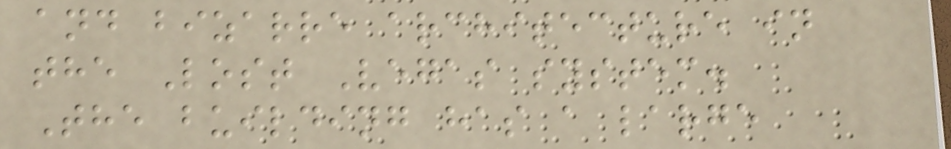and bizarre architecture in
the Lost Vegas system.
The building has a large
